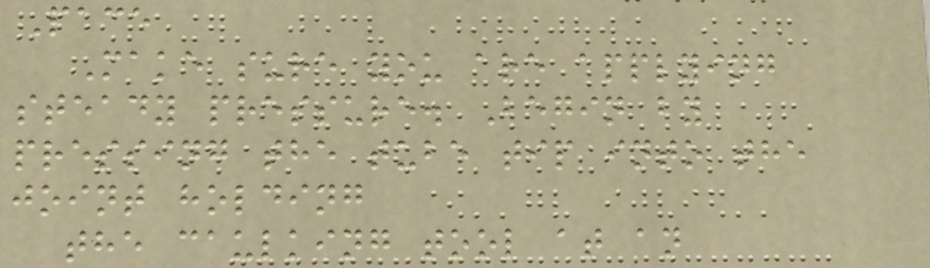Pace
Make sure you are applying
steady pressure. Begin by
pressing the tube tip into the
joint holding
the caulking tool at an
